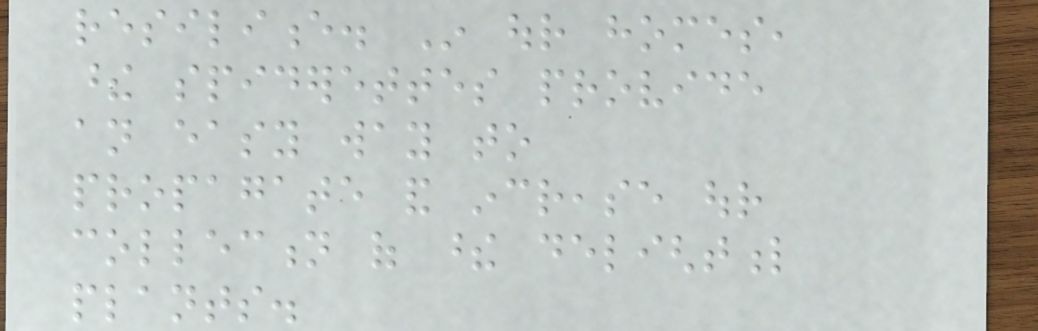resilience. In our homes,
these spiderettes provide
an easy way to
propagate and increase our
collection of these delightful
plants.
